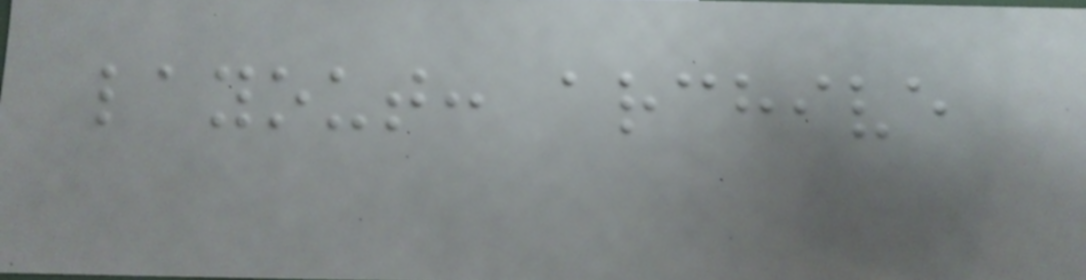layout: archive
